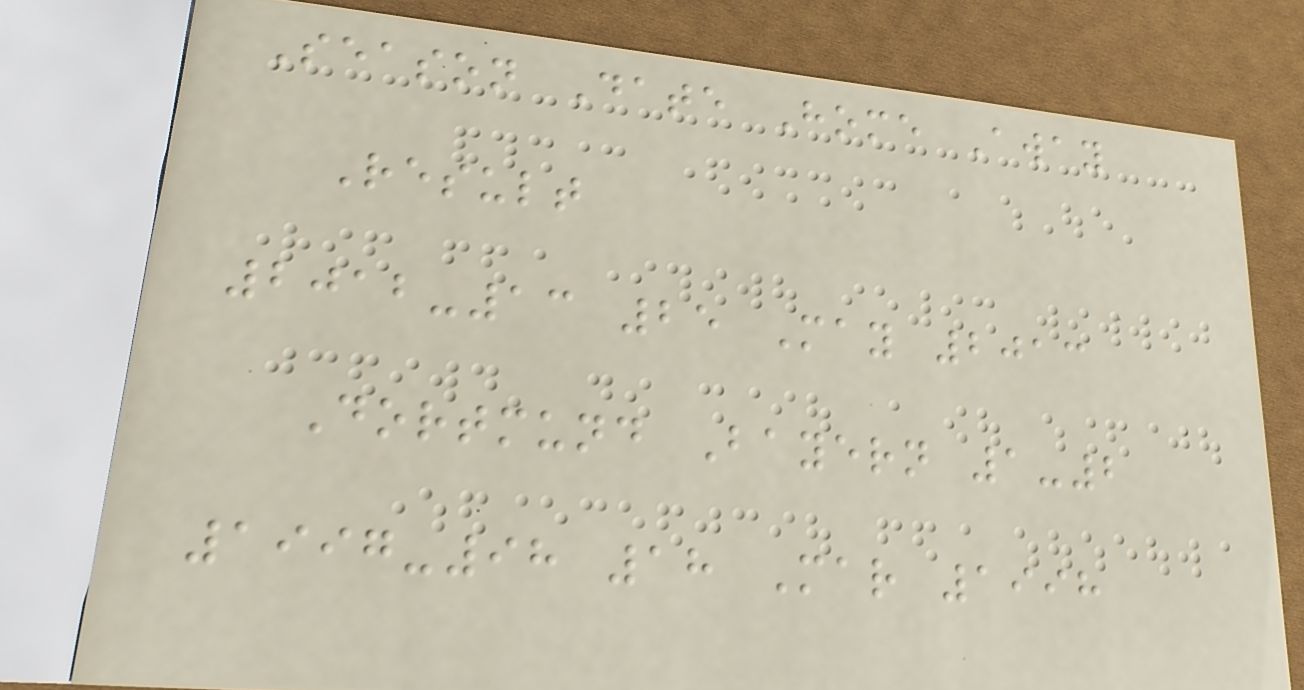Season Date Home Away
Result
2012-13 25 May 2013
Dortmund Bayern 1-2
1997-98 18 Mar 1998
